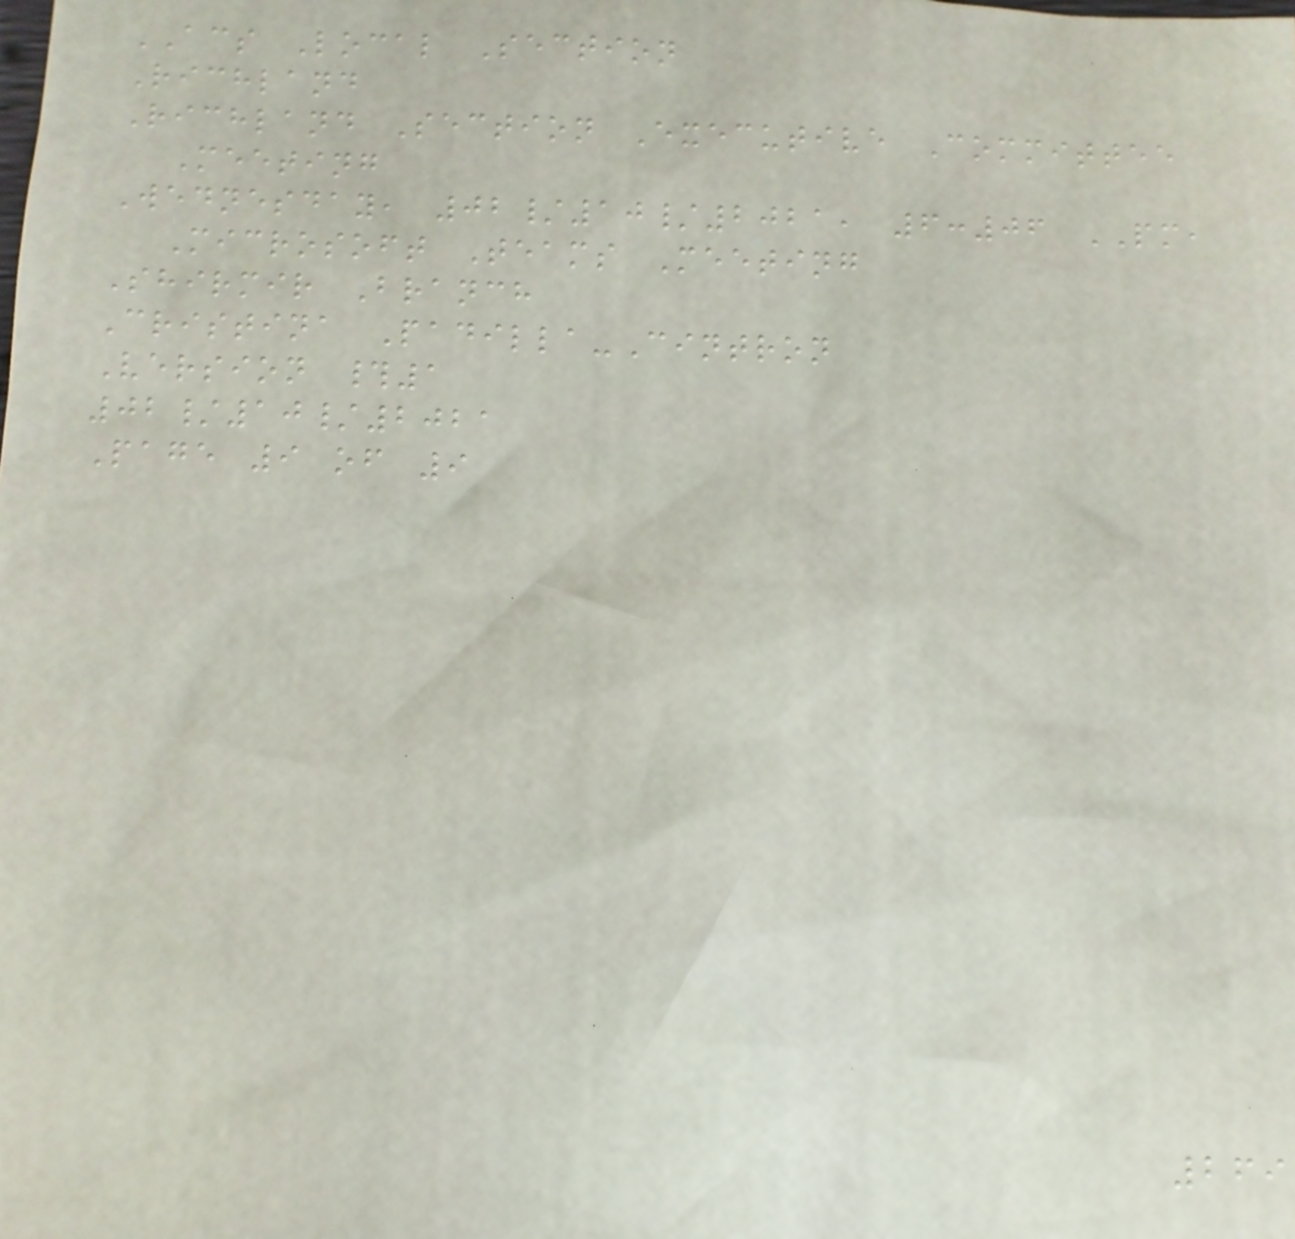ACS Local Section
Richland
Richland Section Executive Committee
Meeting
Wednesday, 02/10/2021, 6:06 PM,
Microsoft Teams Meeting
Shirmir Branch
Cristina Padilla-Cintron
Version #1
02/10/2021
Page 9 of 9
269
